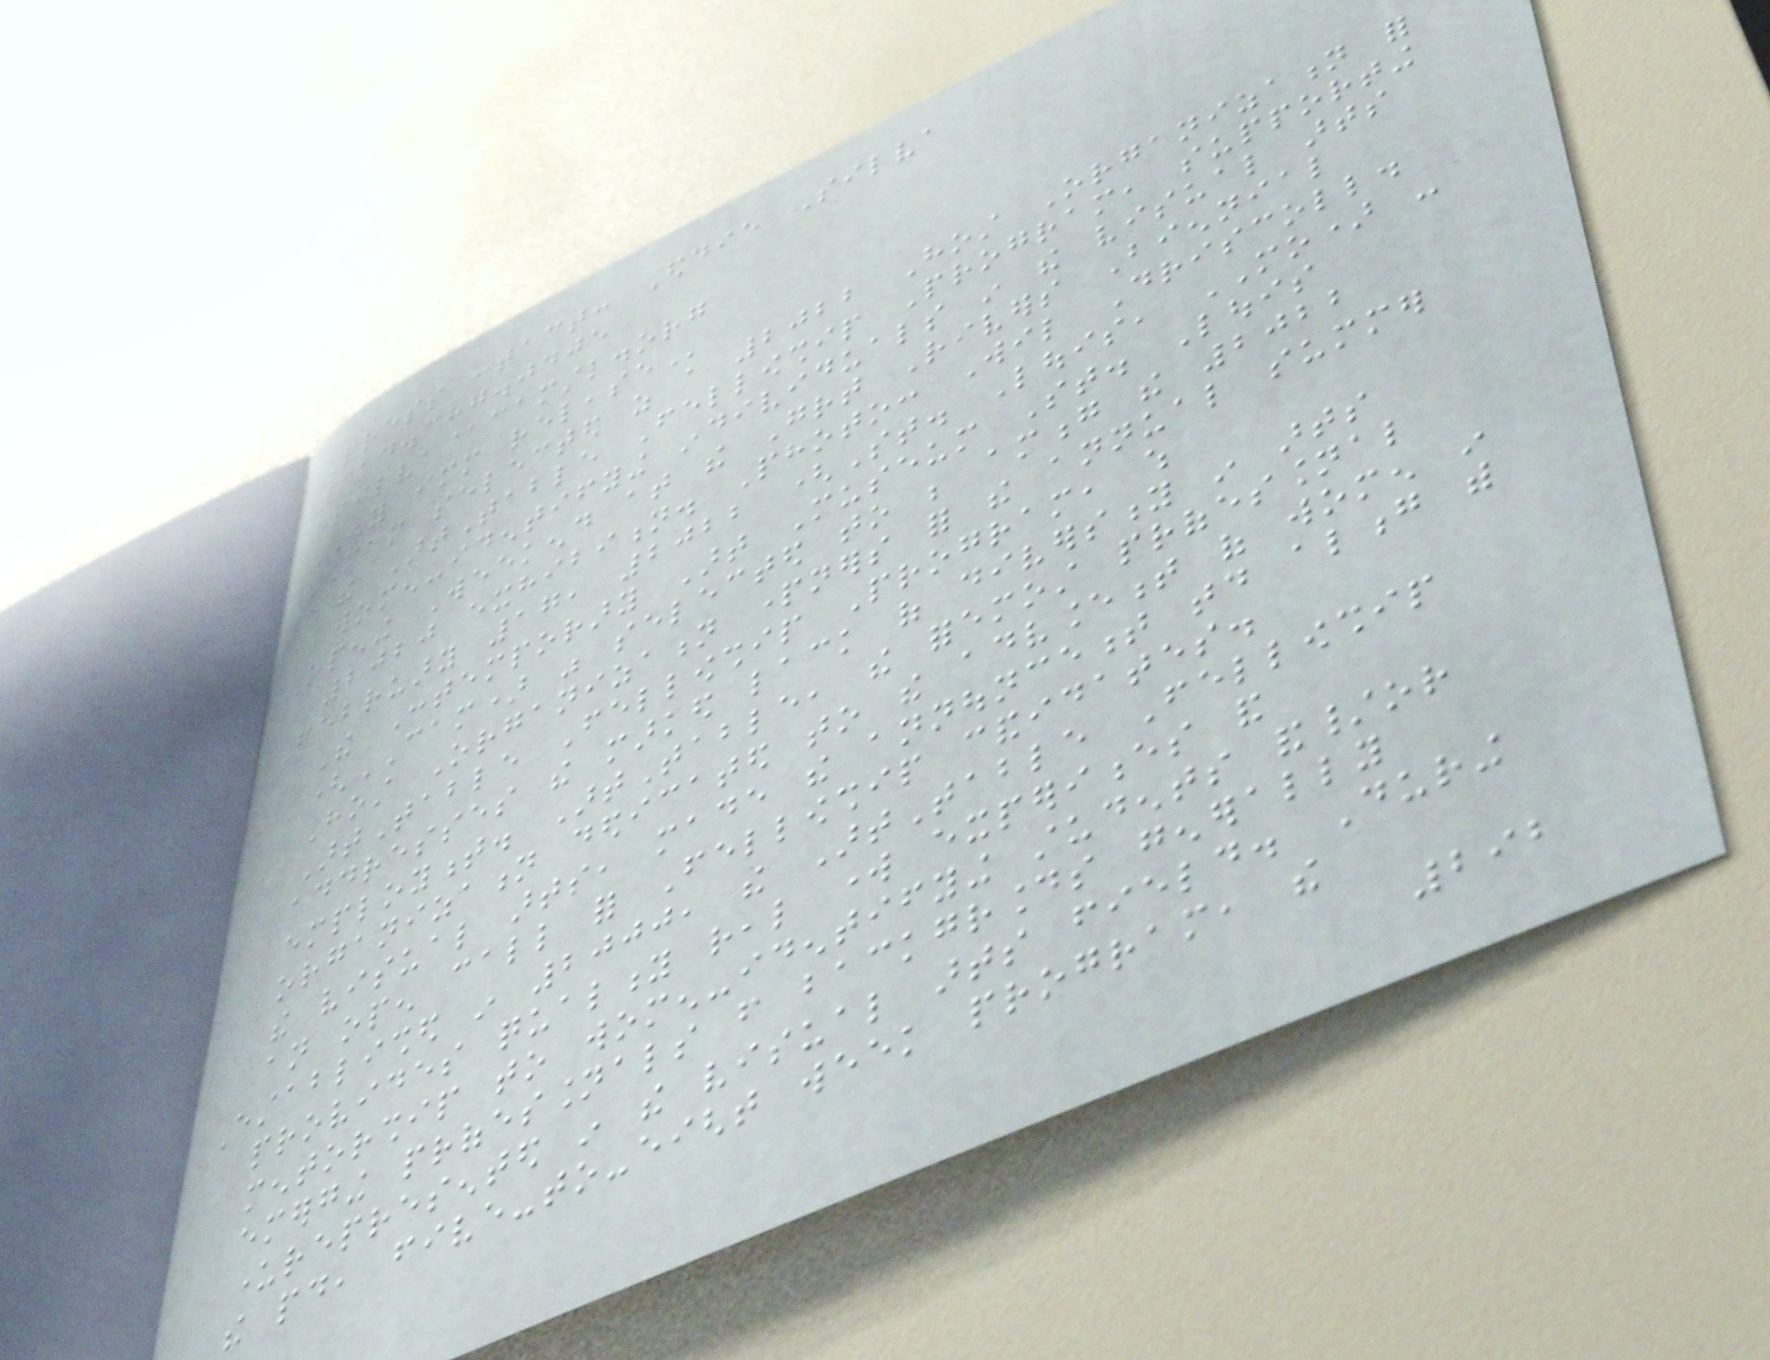Press contact: Eddie Silva
314.387.0405
esilva@camstl.org
FOR IMMEDIATE RELEASE
CAM selected as a 2022 Host Organization for
the ArtTable Fellowship Program, supporting
women-identifying individuals in the visual arts
Opening Weekend at the Great Rivers Biennial
2020 exhibition. Photo: Wil Driscoll.
February 17, 2022 (St. Louis, MO) -
The Contemporary Art Museum St. Louis
(CAM) was selected to be among the 2022
Host Organization partners for the annual summer
ArtTable Fellowship Program, which
addresses the marked lack of diversity in arts
employment. ArtTable, the foremost professional
organization dedicated to the advancement of women in
the visual arts, made the announcement today along with
an open call for Fellowship candidates.
Established in 2000, the ArtTable Fellowship
provides quality real work experiences and
mentorship to women-identifying students and/or
emerging professionals from backgrounds generally
underrepresented in the visual arts field. During
the paid, five-to-eight week program, the
292
